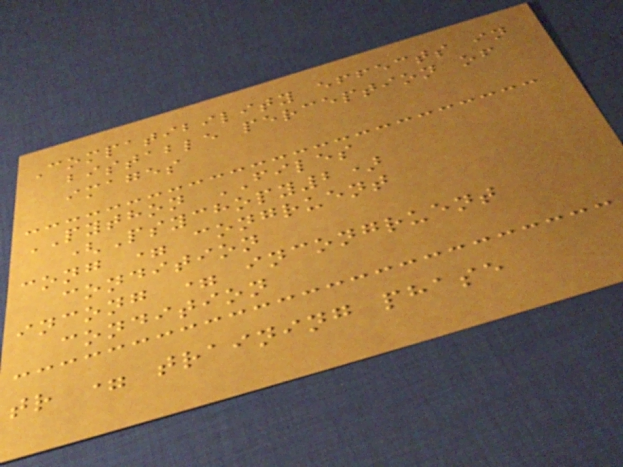Compatibility effects in
bistable perception of
images
PYTHON FILES
(Psychopy2)
cong = congruent
condition
incong = incongruent
condition
tr = training phase
